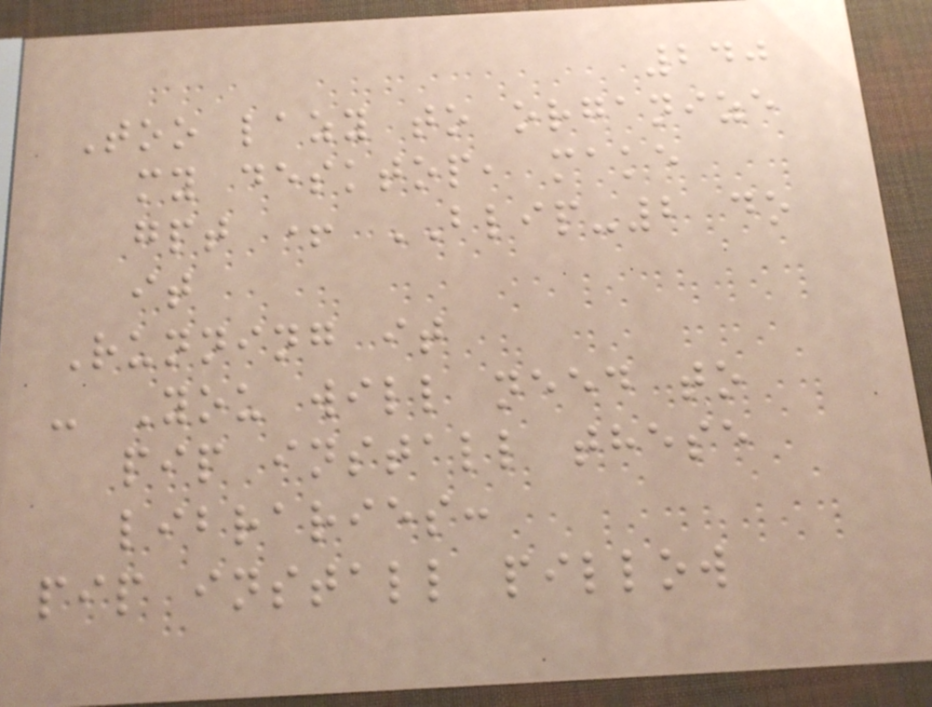240
Too lazy to organize
my desktop, make
gpt + BLIP-2 do
it
Running it
- You will need to
pip install these
libraries:
pip install pillow
